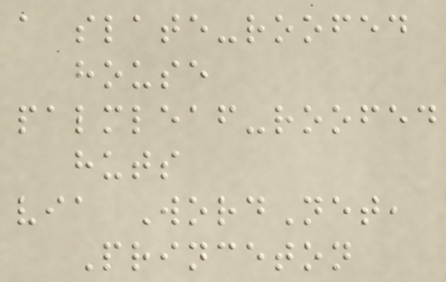a slate-roofed
house
palmleaf-roofed
huts
via WordNet,
Princeton
